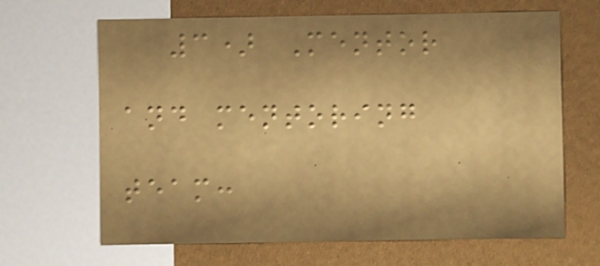3) Mentor
and mentoring
team:
